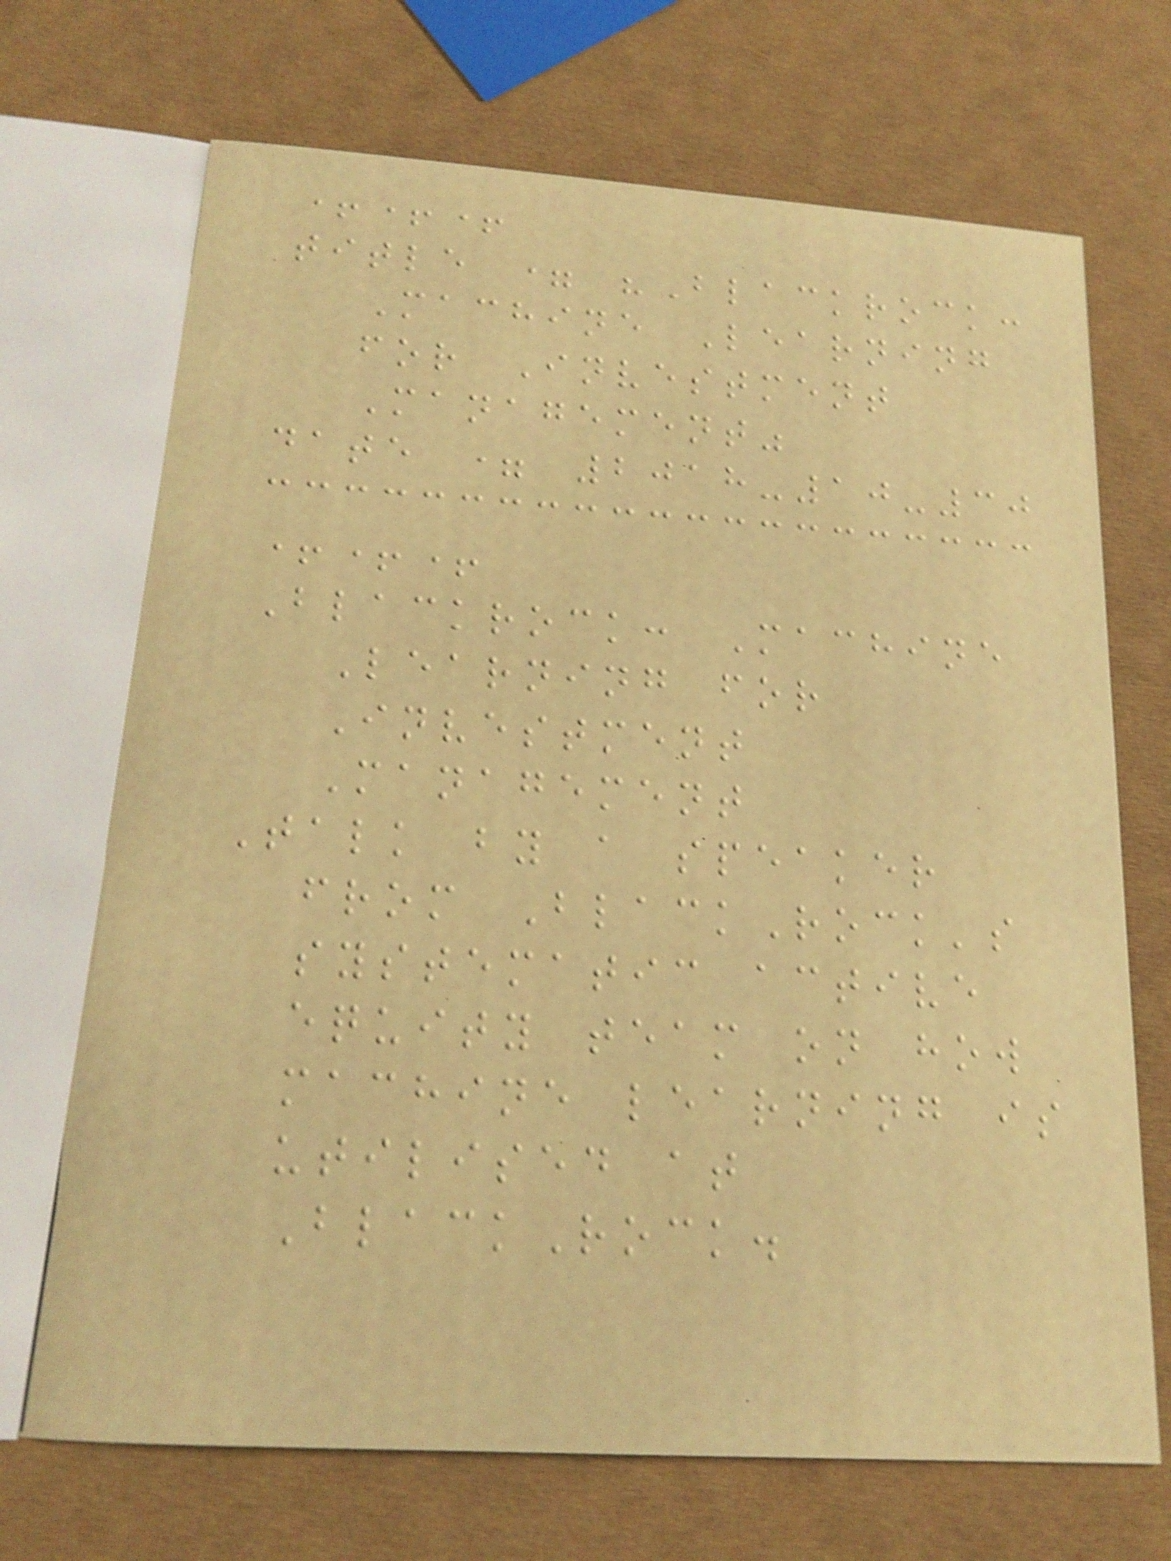+++
title = "Blackrock:
Machine Learning
for Investment
Management"
date = 2018-10-30
+++
Blackrock: Machine
Learning for
Investment
Management
Talk by a speaker
from BlackRock's
systematic active
equity team on how
machine learning is
utilised at
BlackRock.
